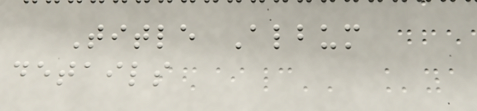Title Album
details
